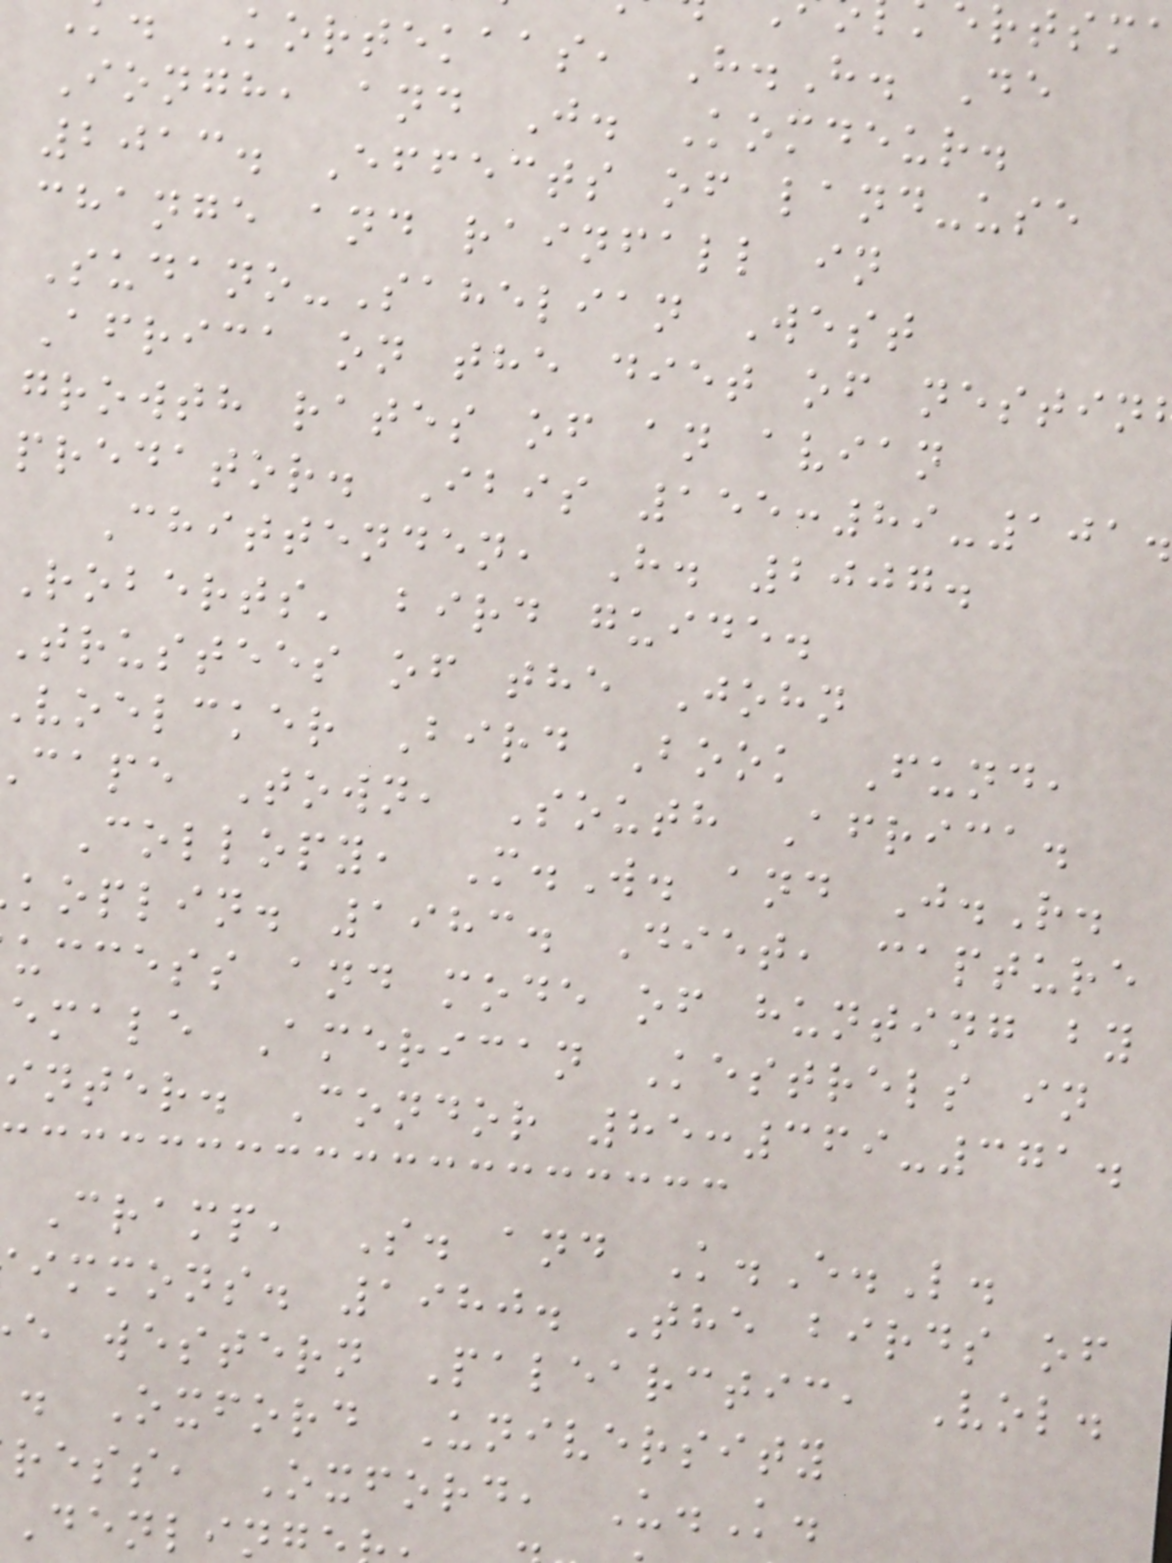Kortekaas, H.H. De
Iongh, and J. Komdeur.
2013. Effects of land-use
change and rainfall in
Sudano-Sahelian West
Africa on the diet of nestin
growth rates of an avian
predator. Ibis 155:89-101
Chittenden, H. 2007.
Roberts' bird guide.
trustees of the John
voelcker Bird Book Fund,
cape Town, South Africa.
Collopy, M.W. and J.R.
koplin. 1983. Diet, capture
uccess and mode of hunting by
emale American Kestrels in
inter. Condor 85:369-371.
Cramp, S. and K.E.L.
immons. 1980. The birds of
e western Palearctic, Vol.
. Oxford University
ress, Oxford, U.K.
Denlin
